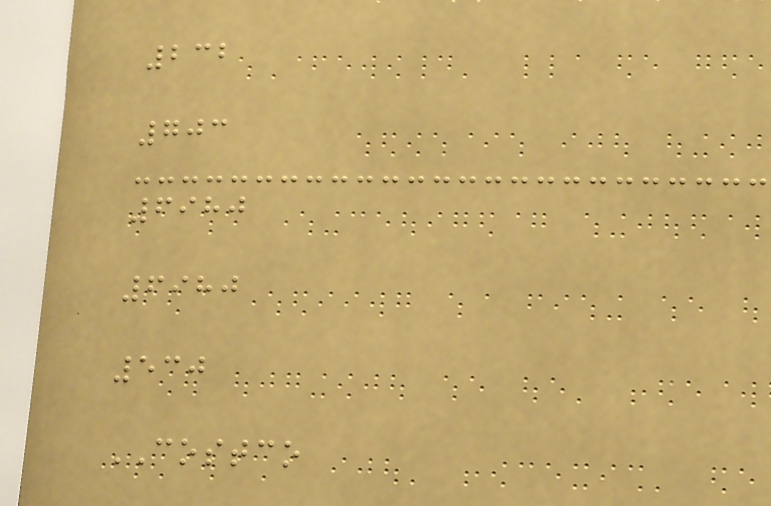232
703
6980
6980
530
COSTCO
